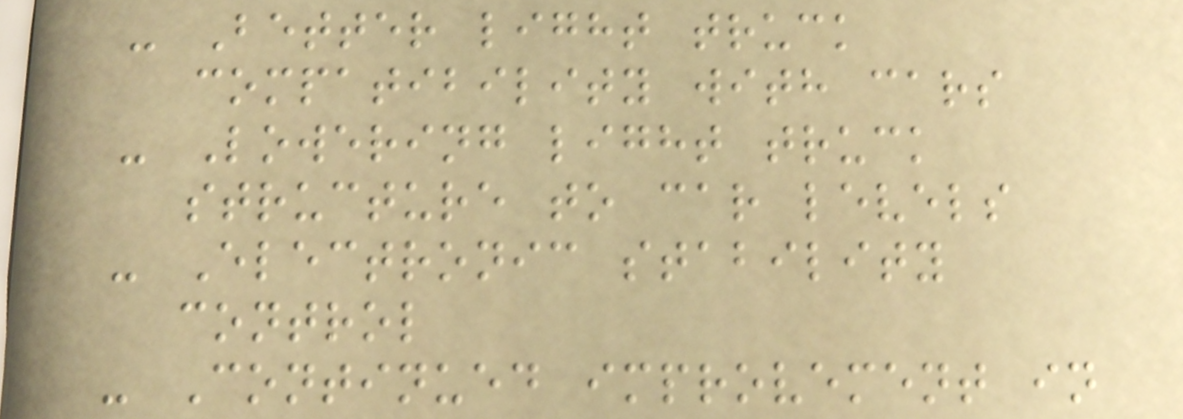- Better light truck
compatibility with cars
- Lowering light truck
structure to car levels
- Electronic stability
control
- Continued improvement in
